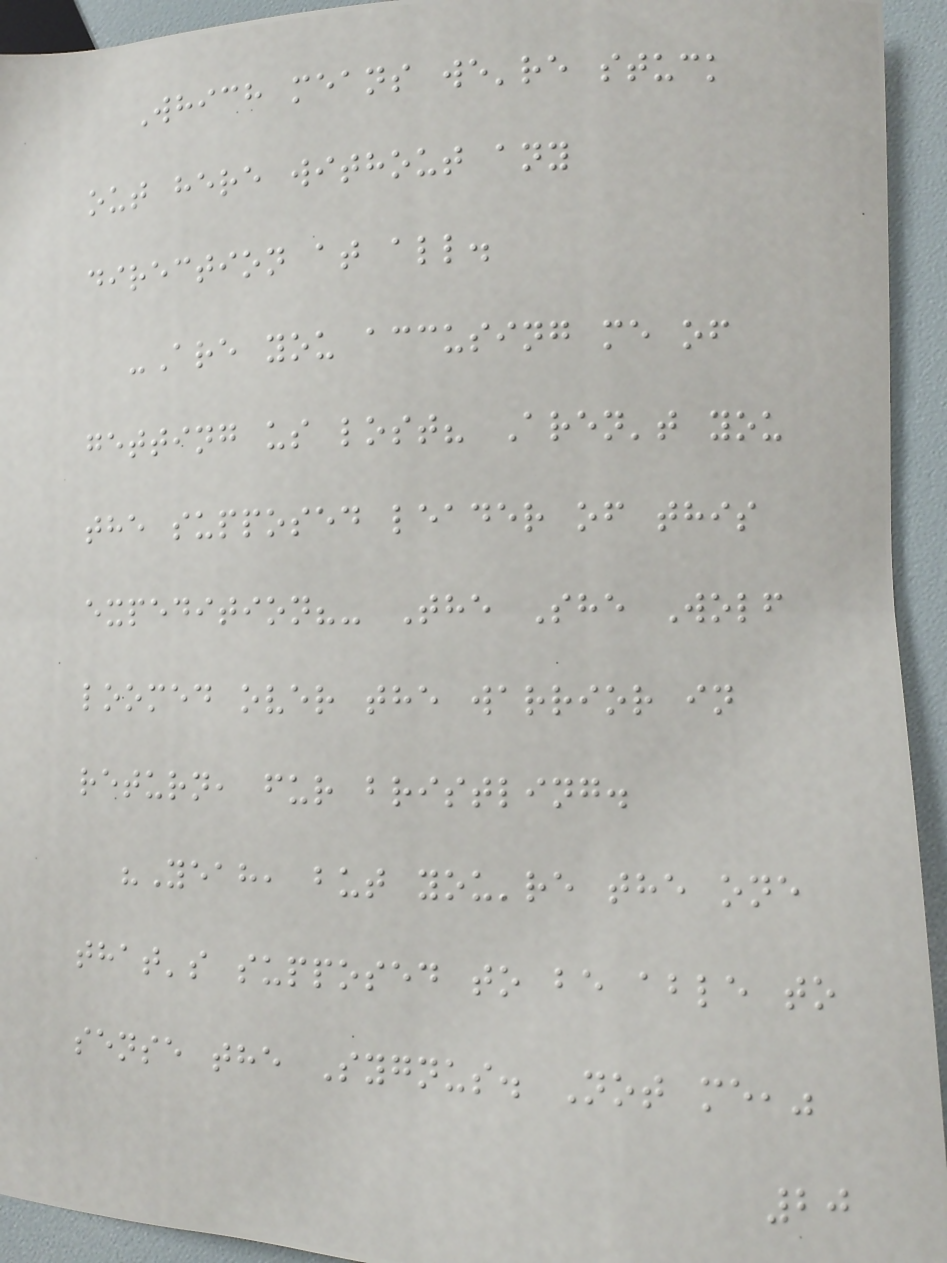Which means we're stuck
out here without any
direction at all.
-Are you accusing me of
getting us lost? Aren't you
the supposed leader of this
expedition?- The She Wolf
loomed over the warrior in
return, fur bristling.
"Yeah, but you're the one
that's supposed to be able to
sense the Sygnus. Not me,"
20
